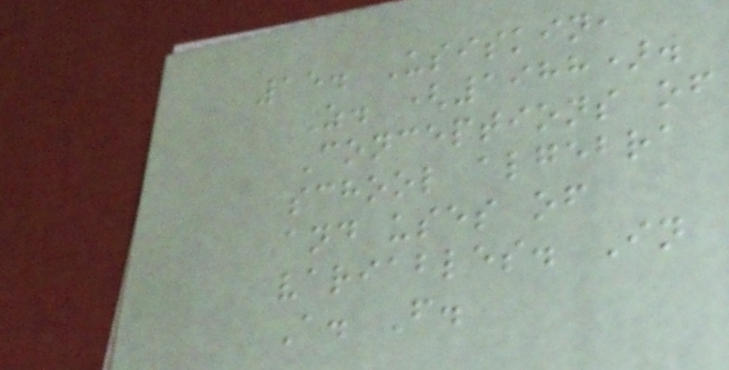15. Usiskin,
Z. (1988).
Conceptions of
school algebra
and uses of
variables. In
A. F.
